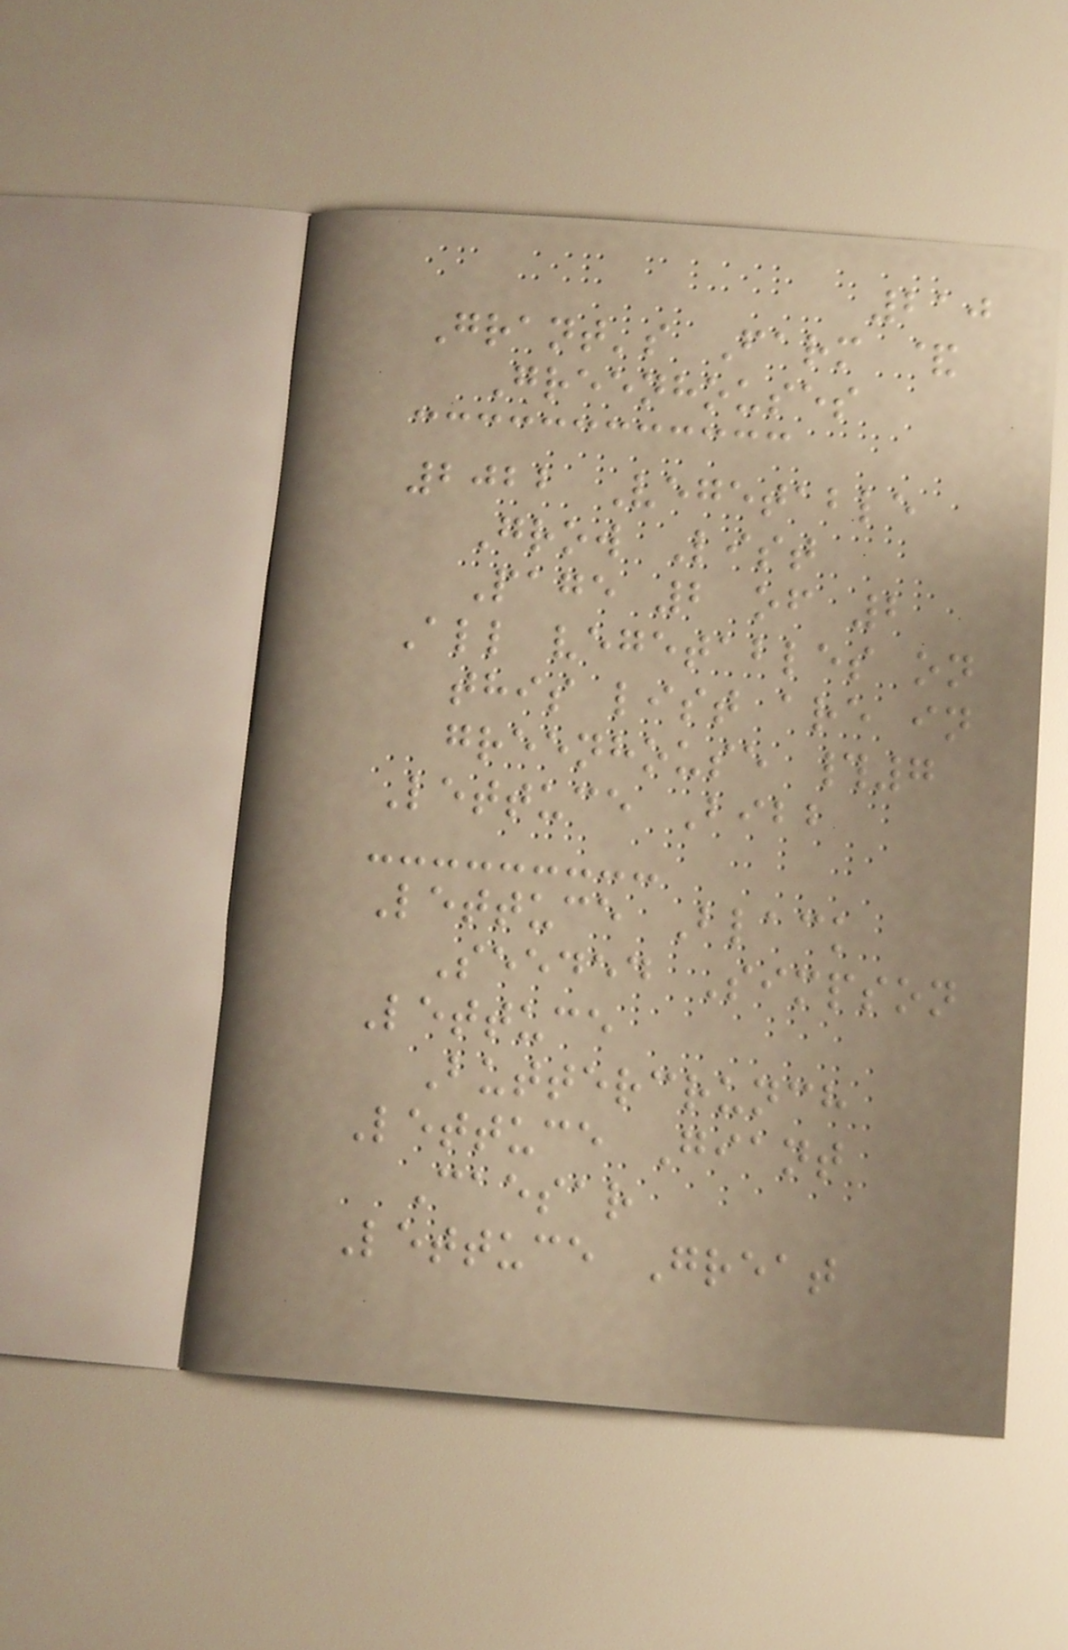210
Grant's Farm &
Greenhouses
2022 Vegetable
Grow List
Page 2 of 2
All vegetables on
this list are in
greenhouse #7
Lettuce Bibb
Lettuce Black
Seeded Simpson
Lettuce
Buttercrunch
Lettuce Giant
Caesar
Lettuce Great
